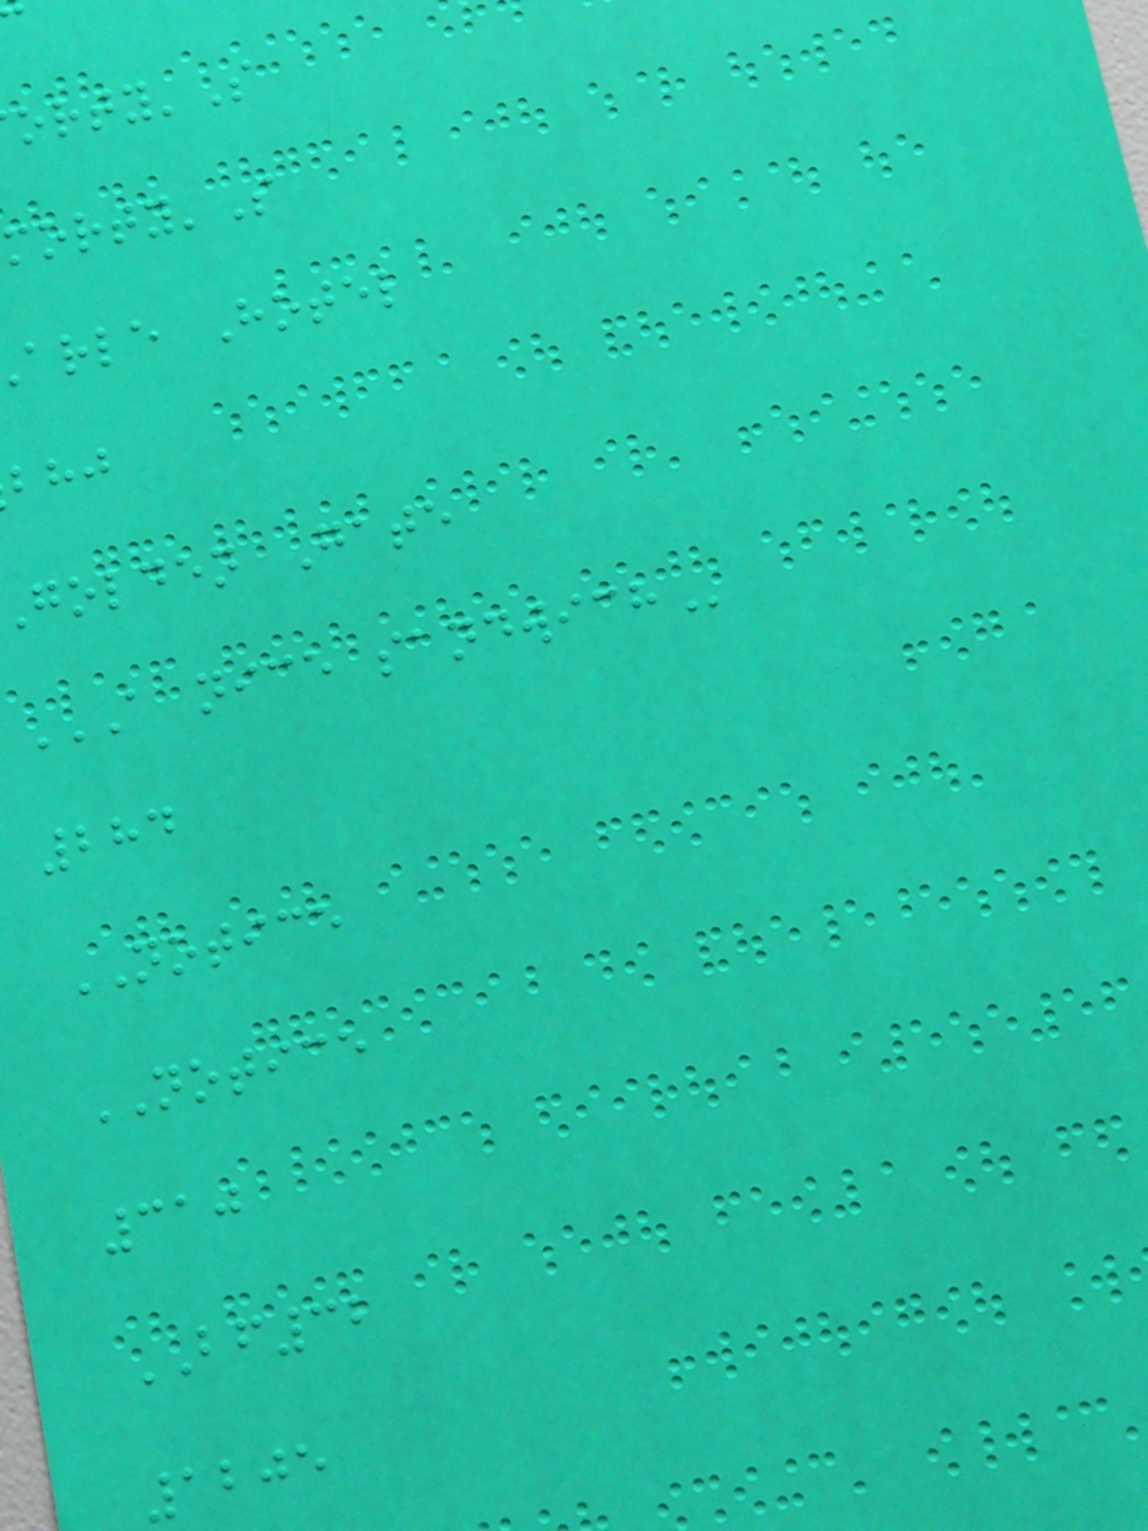arle Hotel
golden Gate
A NICE SANDWICH
284
NOTICE
NOTICE
310
BF32
1205
